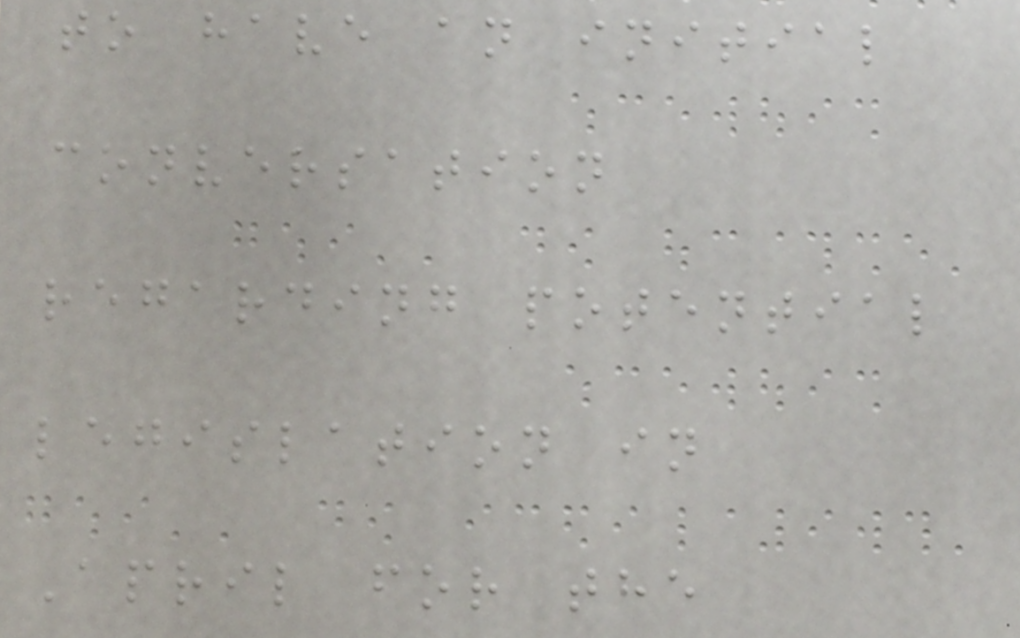to have an initial
conversation
regarding potential
legislation in
April for the
